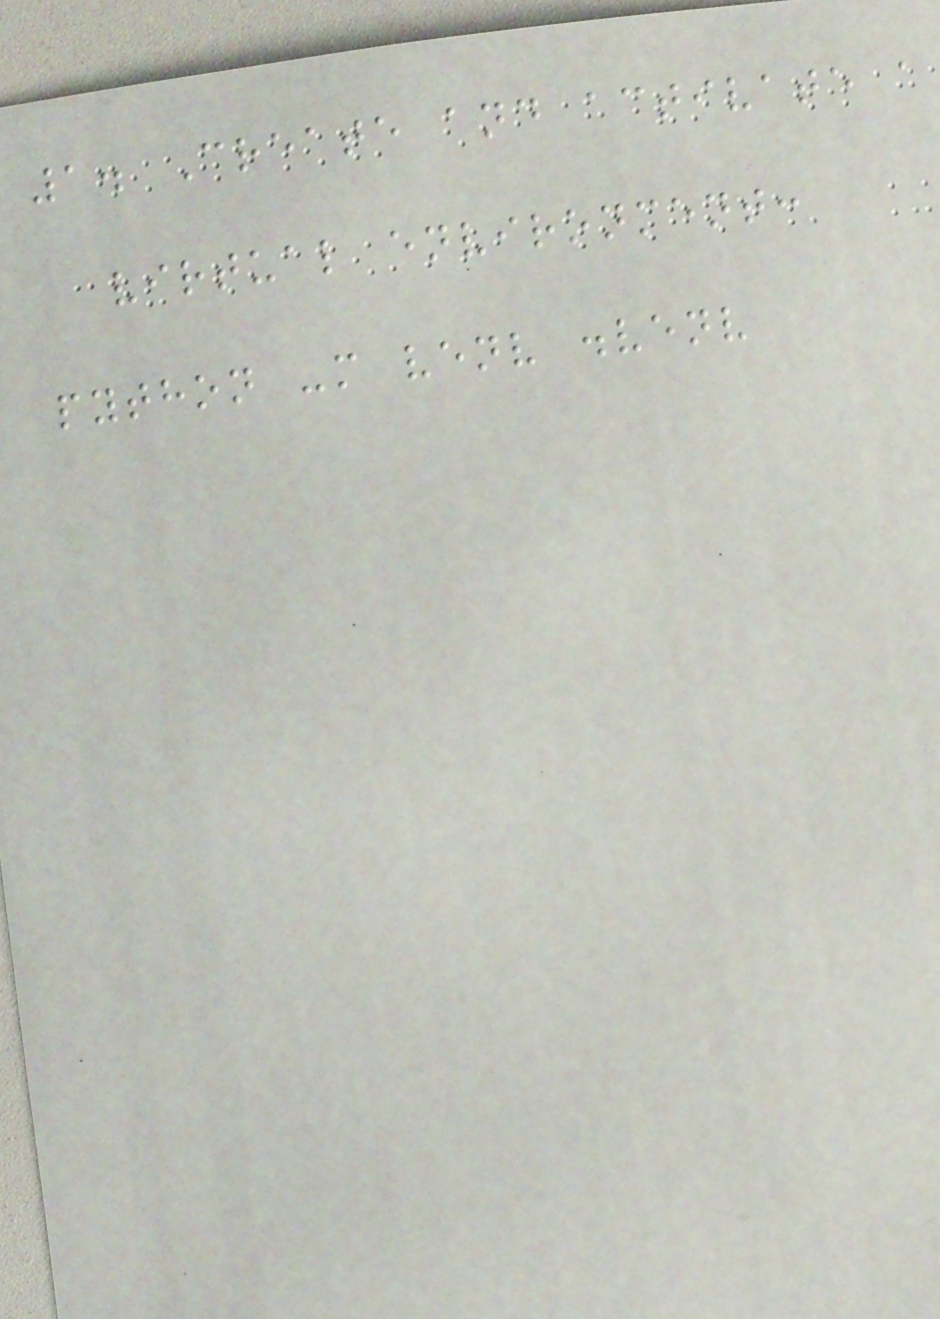1. Create and activate a
virtual environment:
python -m venv .venv
